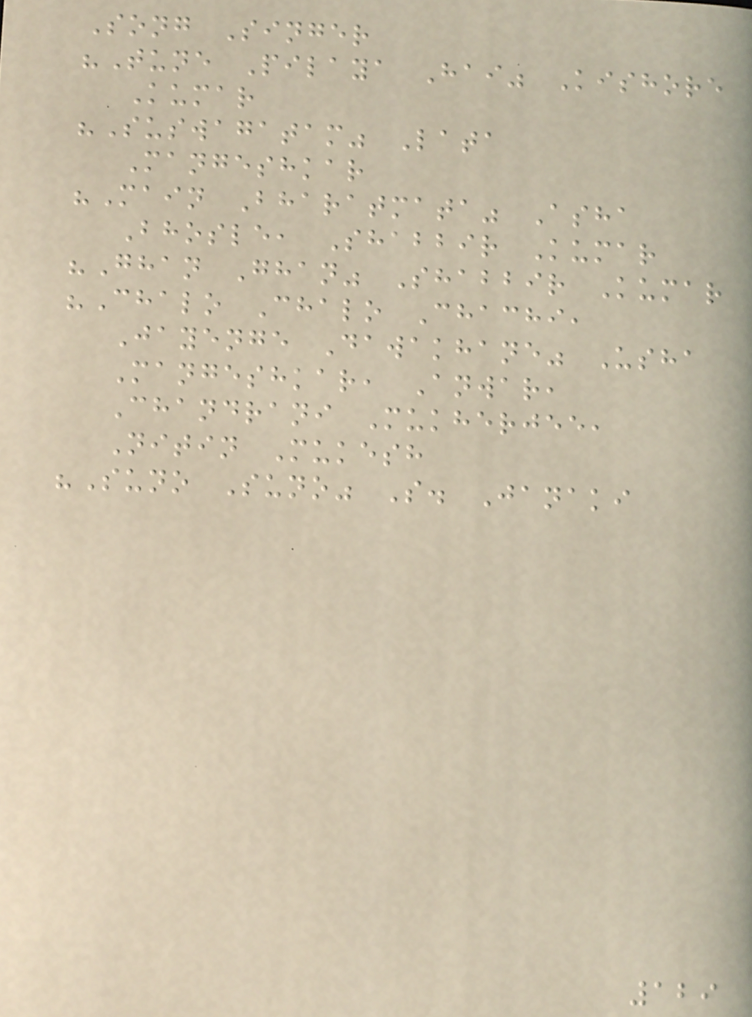Song Singer
"Tune Pilaya Hai" Kishore
Kumar
"Suswagatam" Lata
Mangeshkar
"Main Bharatmata" Asha
Bhosle, Shabbir Kumar
"Ghan Ghan" Shabbir Kumar
"Chalo Chalo Chachi,
Jayenge Dawakhane" Usha
Mangeshkar, Anwar,
Chandrani Mukherjee,
Nitin Mukesh
"Suno Suno" S. Janaki
129
